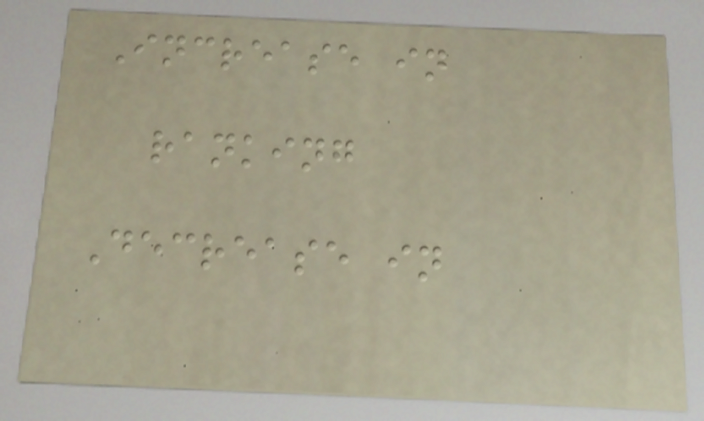Increase in
ranking
Decrease in
